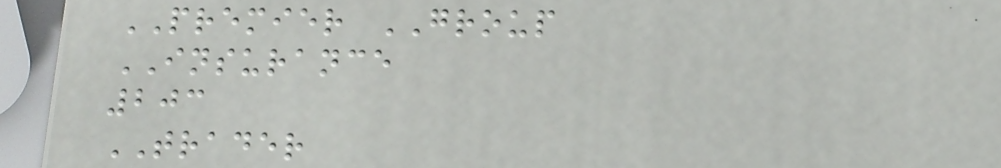PREMIER GROUP
INSURANCE
203
TRADER
